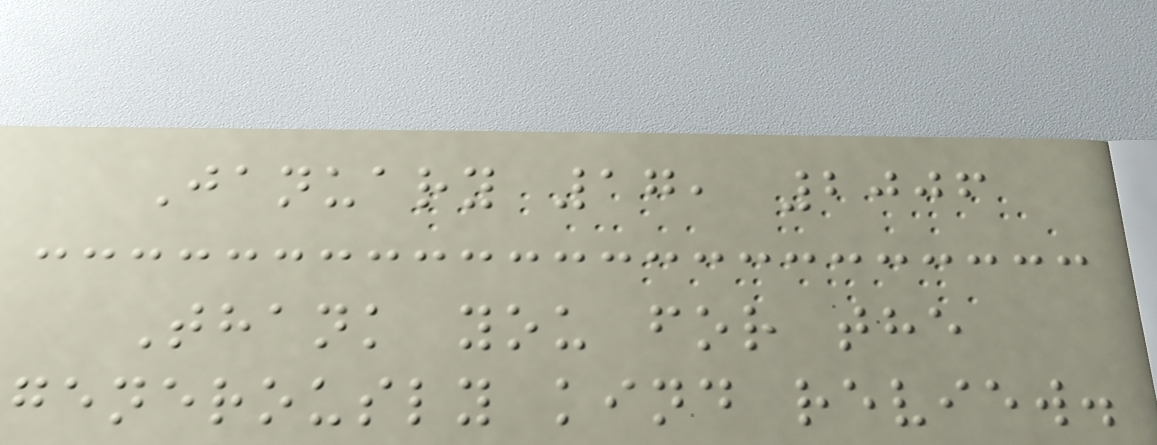January 17, 2006
Thank you for the
generously kind review.
